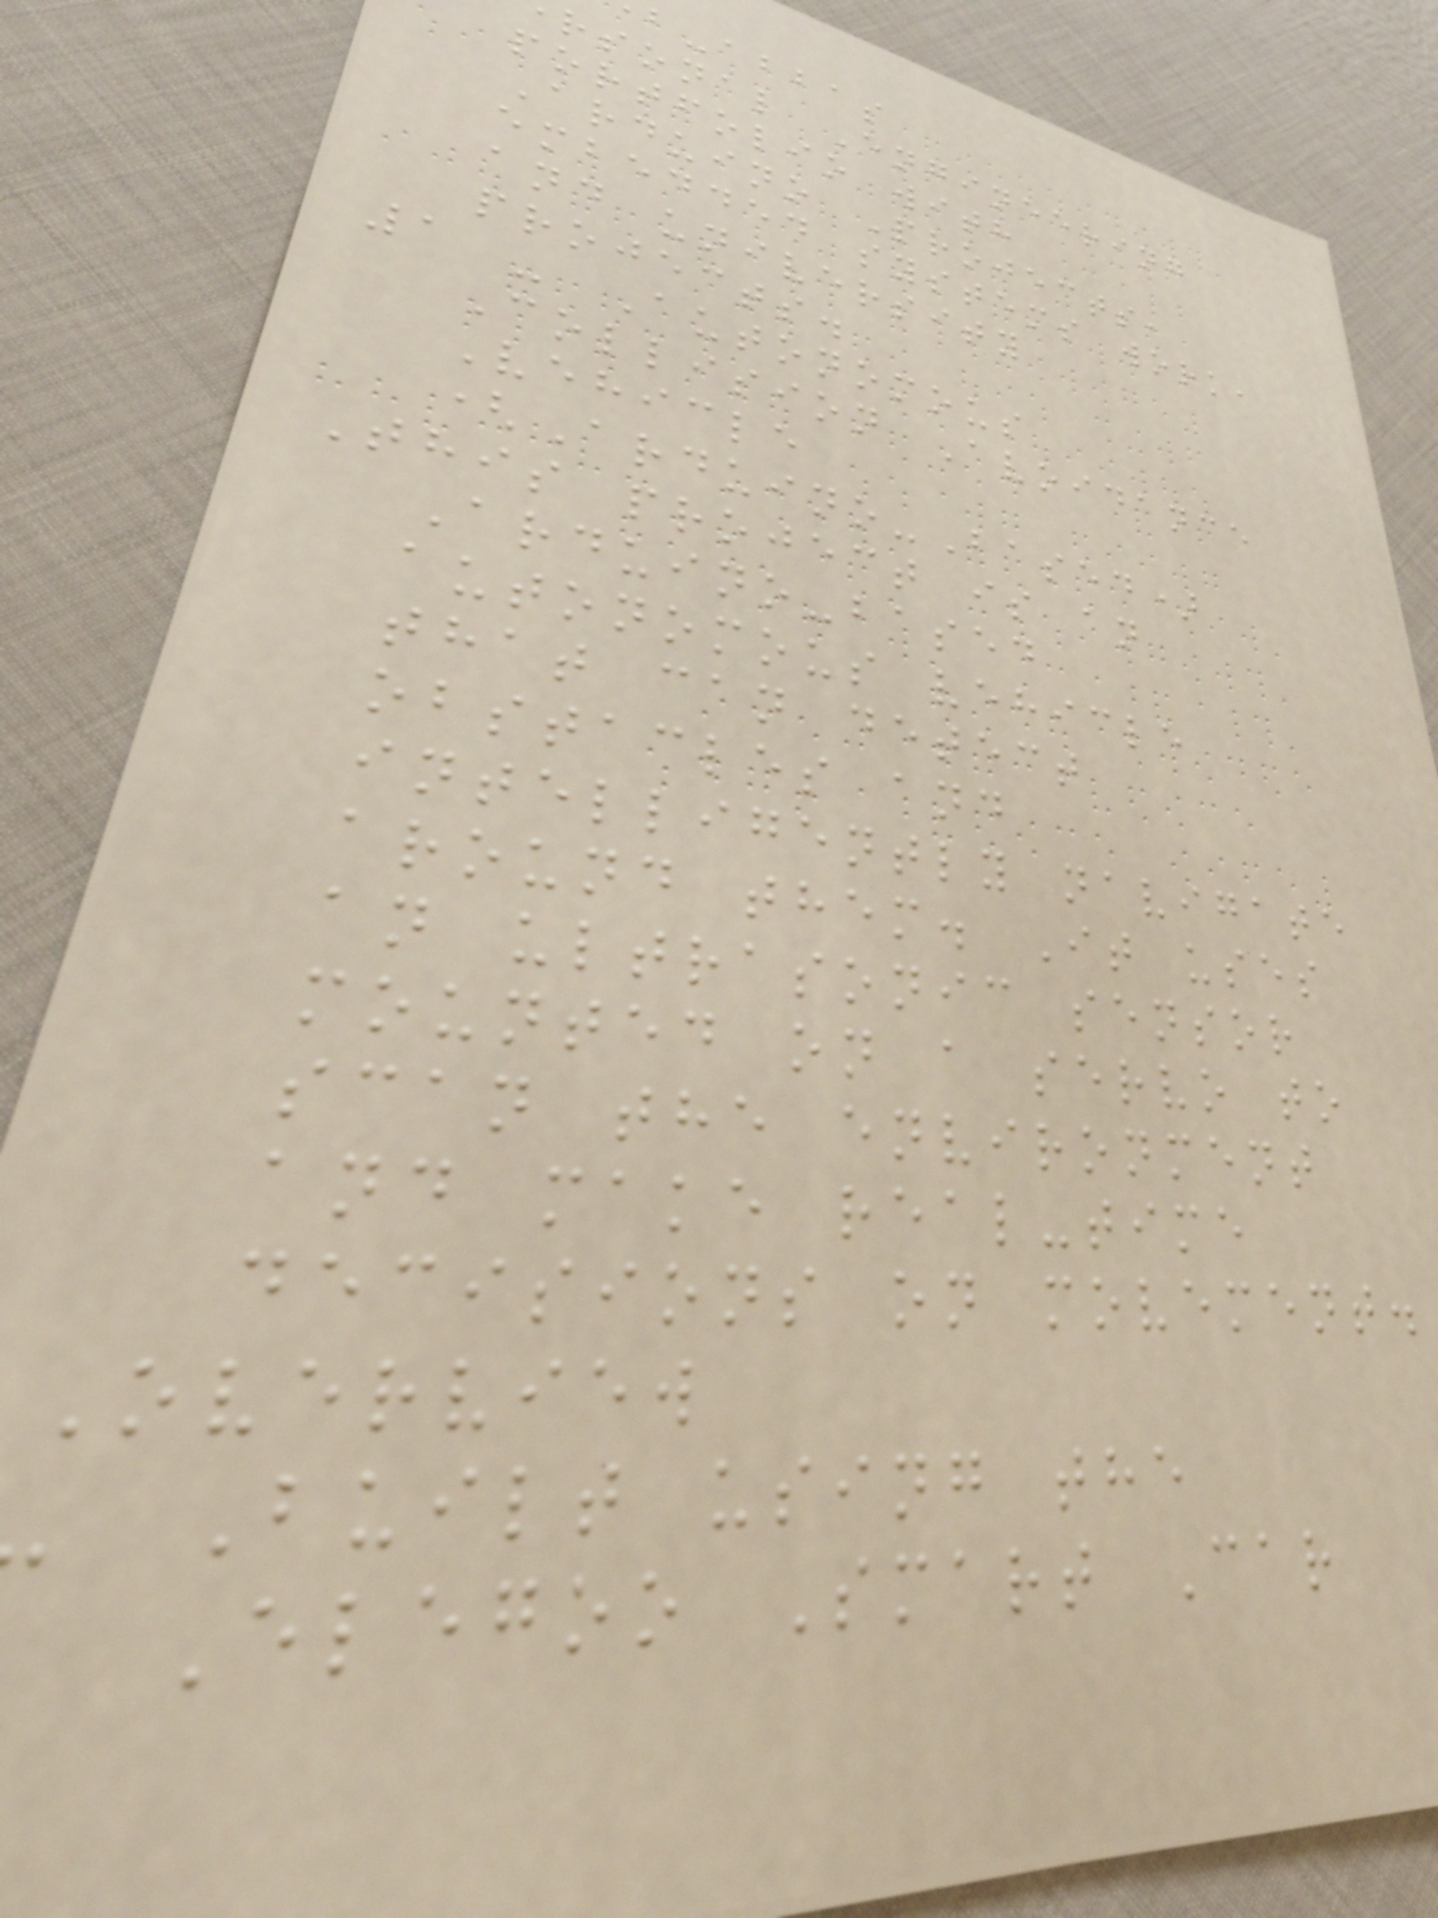b-abbas
rsonal Engineering
portfolio with
Arduino Projects,
embedded systems work,
and university
projects.
1 - Autonomous
Collision Avoidance
Vehicle
(Arduino-Based)
This project is an
Arduino-based
autonomous vehicle
that can detect
obstacles and
intelligently navigate
around them. It uses
an ultrasonic sensor
mounted on a servo to
scan the environment
and make real-time
decisions on movement.
Overview
Built using the
Elegoo Smart Car
